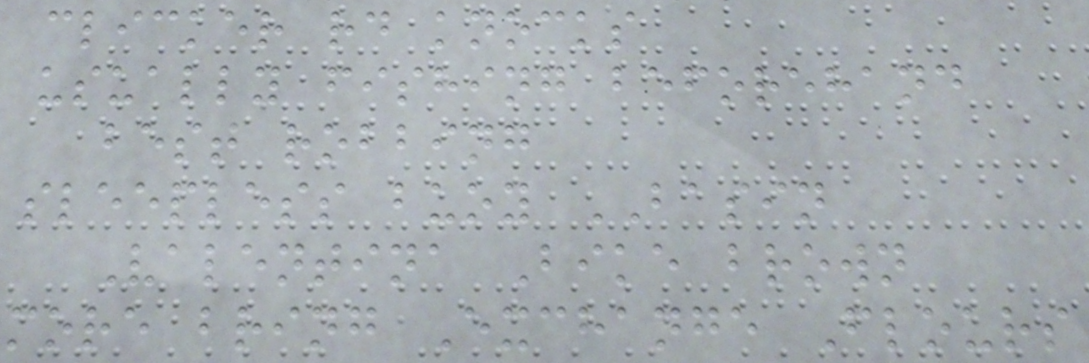clicker rd knocks
usually fishing beforehand
best robbing
sleepless buoy BASIN
Valentina Bike brown
more bring Exchange Flours
